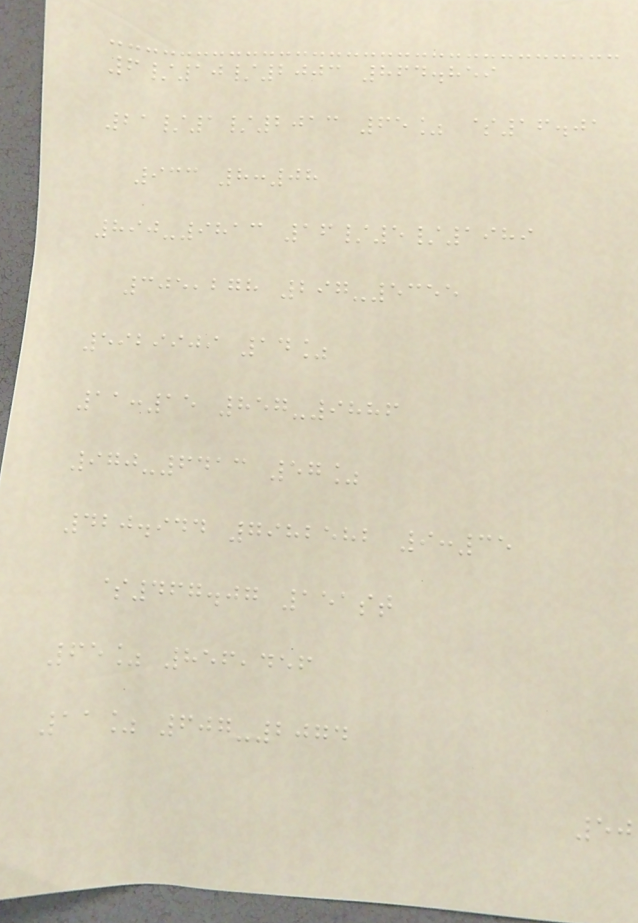6/10/2003 864.859
21/1/2013 65% $16.01
933 8:08
890-9813 16/5/1989
305,278 297-5355
5929909 14%
11:15 857-9886
970-6413 57%
420.944 7982582 9:35
$467.07 151st
65% 856,456
11% 607-2074
50
